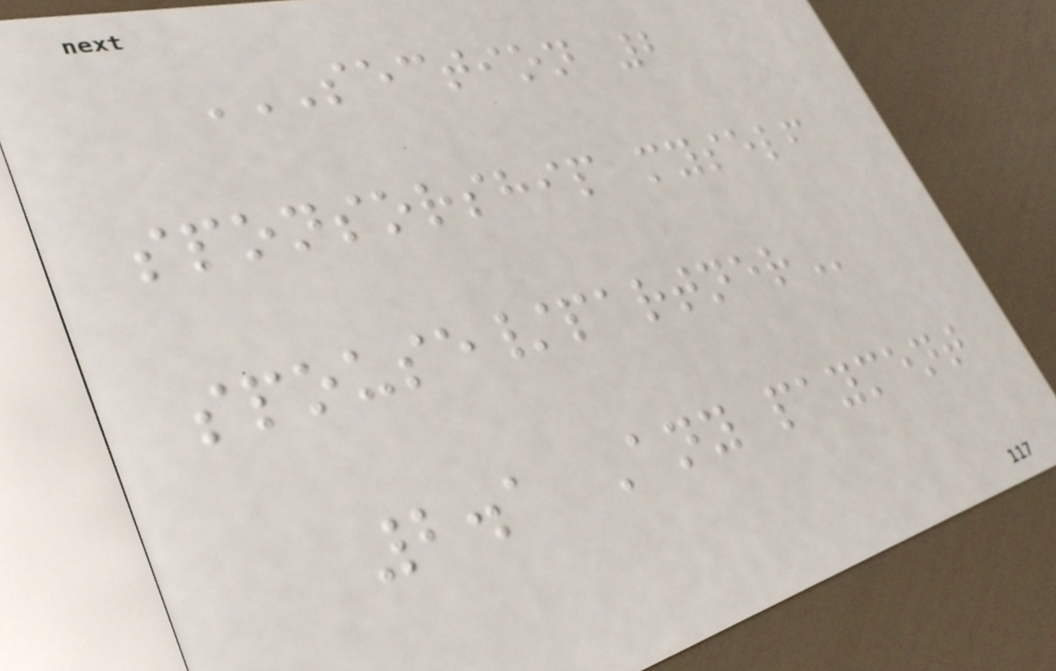SECTION 2
SPONSORSHIP MYSELF
SPOUSE/PARTNER
2.1 Any payment
